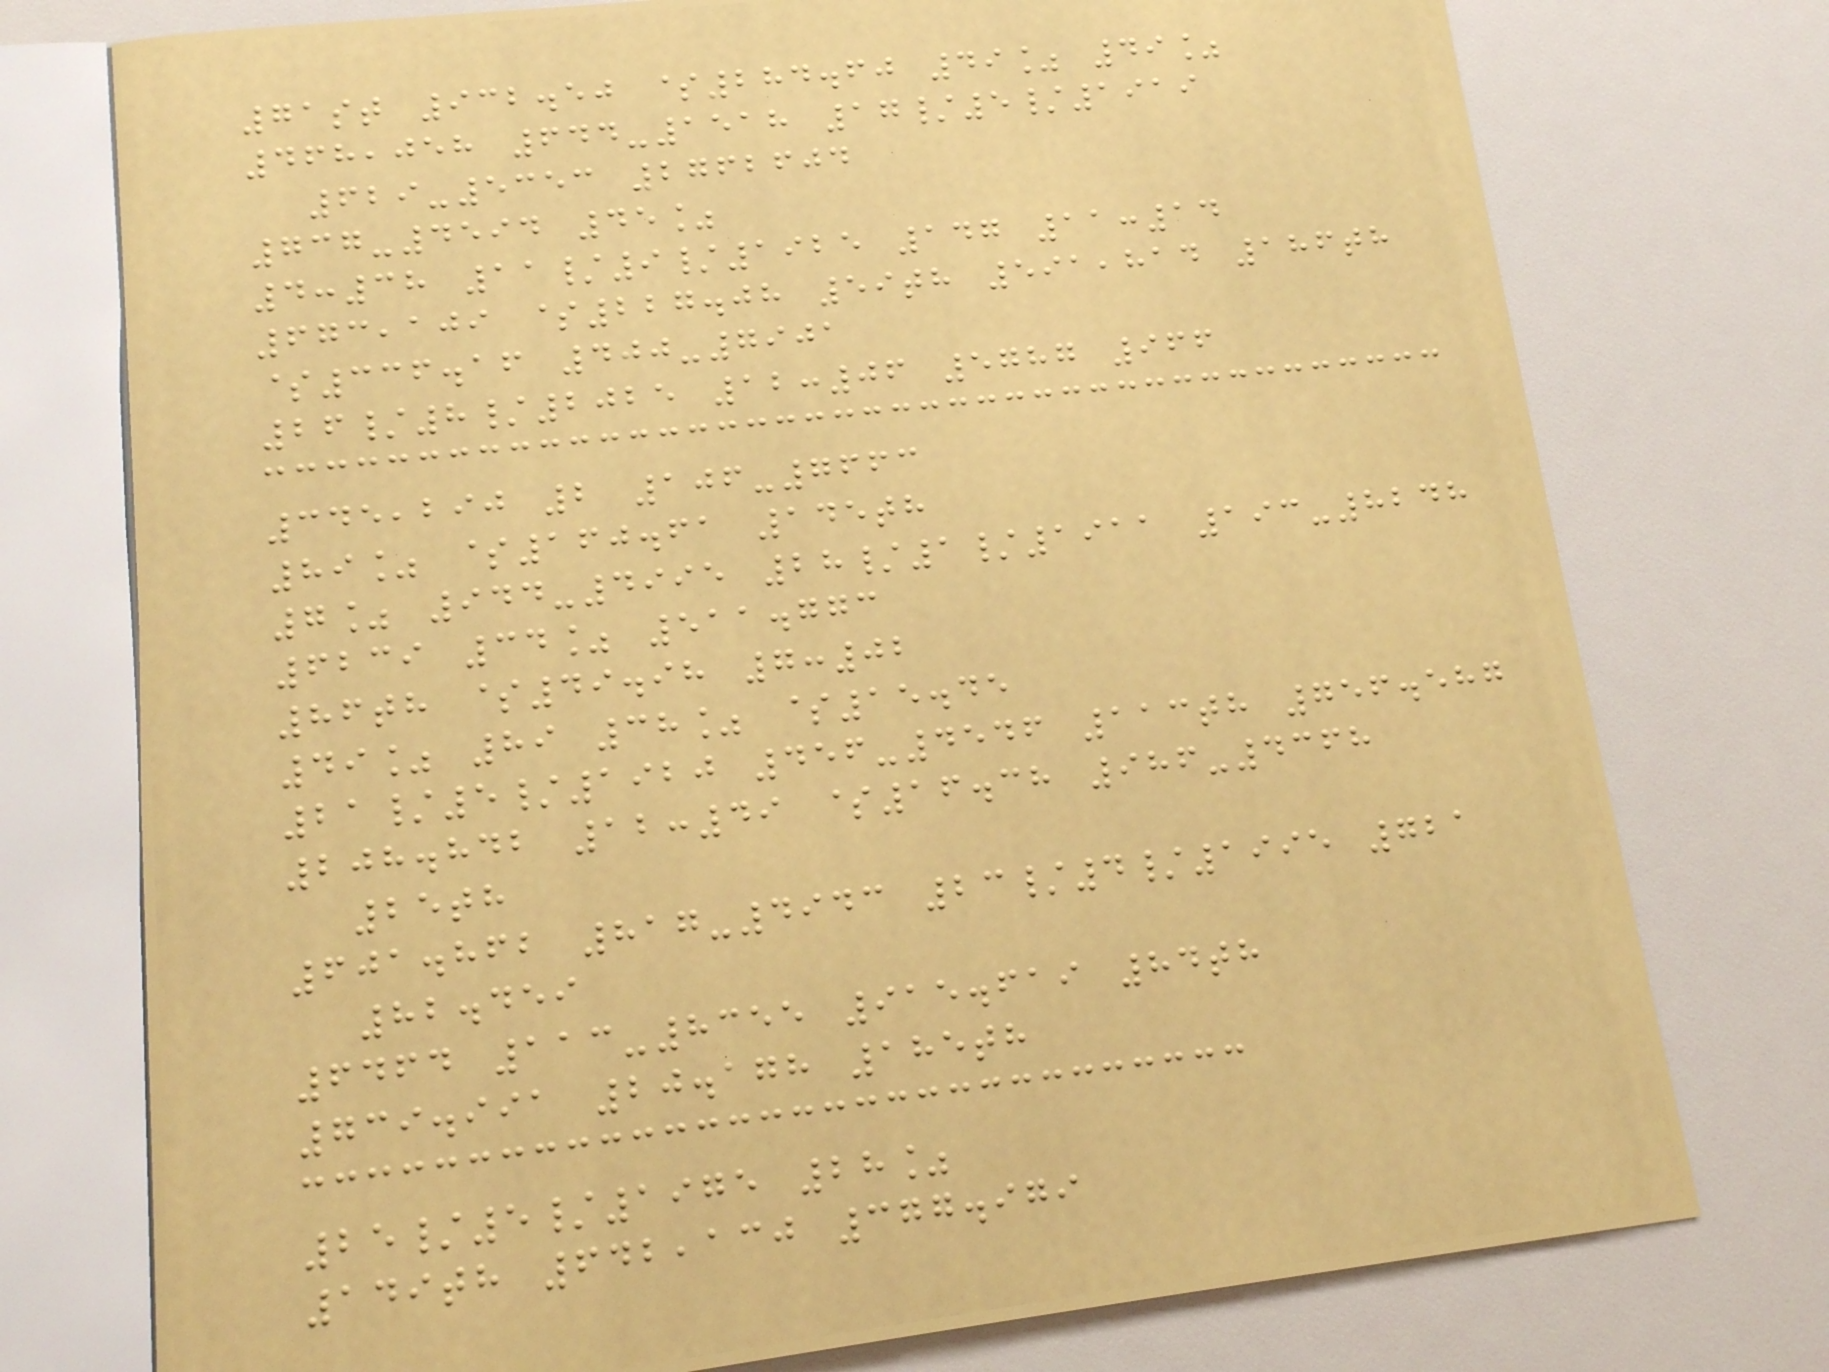71st 932.50 $284.60 49% 49%
468,058 644-1518 17/5/1919
629-5353 2762604
737-4594 45%
4:38 11/9/1925 147 11:14
673,109 $227.08 59th 591,814 186th
$336.16 400-7901
26/8/2025 12:06 5787 966
345,290 2 106-7663
89% $160.61 145th
7% 944-4995 28/1/1911 193-8248
6239 34% 511.773
86th $49.98 7:02
49% 89 38% $15.45
21/5/1920 456-4546 113th 756.587
208.842 12:49 $16.38 986-4368
25th
601.862 817-4943 23/4/1995 721
82.459
6464 113-8355 915.619 84th
739.991 20.178 185th
25/5/1975 28%
149th 642,130 377.979
